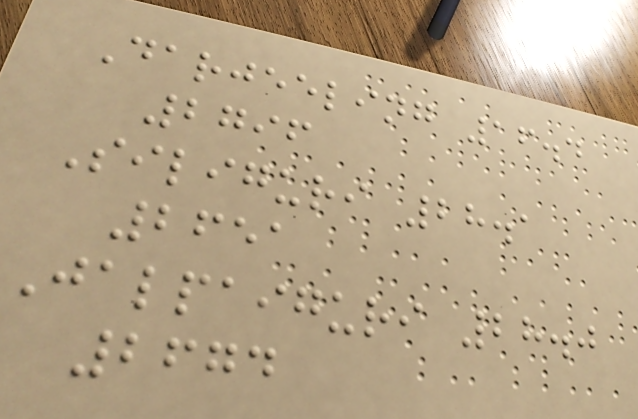Darjeeling 16.4
2796
Siliguri 28.1
2651
Jalpaiguri 28.0
2674
